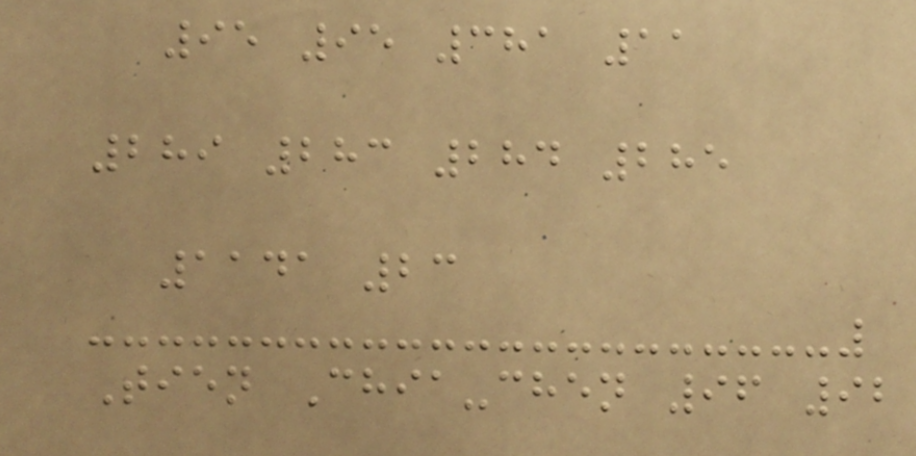95 95 381 11
289 283 284 285
1141 23
Tien Chia-chen 96 92
